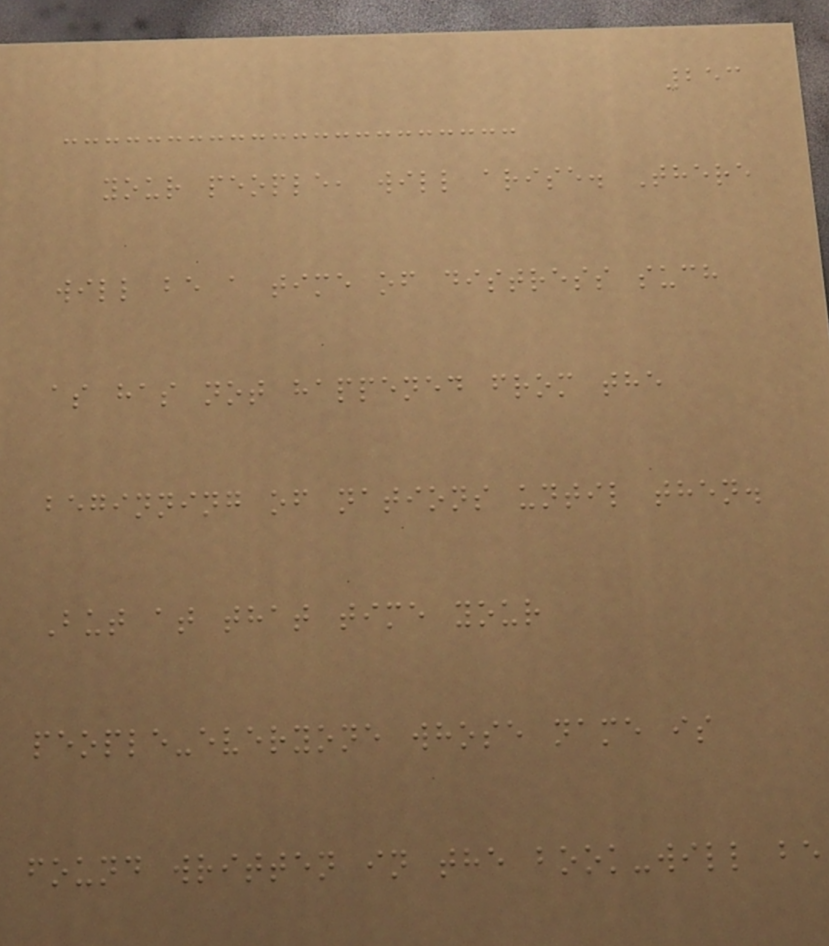253
your people, will arise. There
will be a time of distress such
as has not happened from the
beginning of nations until then.
But at that time your
people-everyone whose name is
found written in the book-will be
